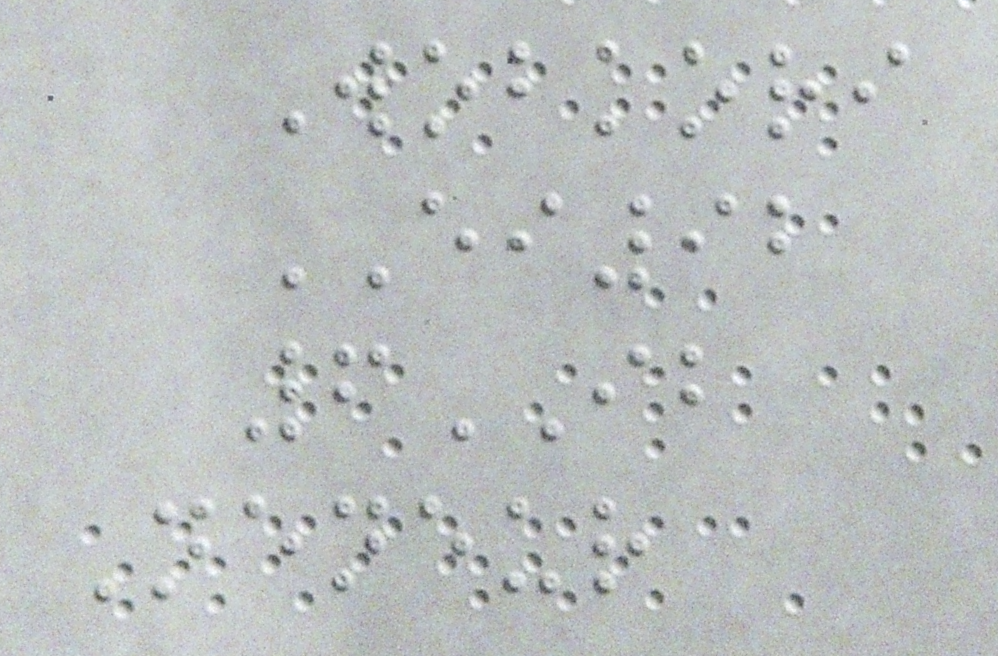Wobkori
EI92
6IB
Neneur
